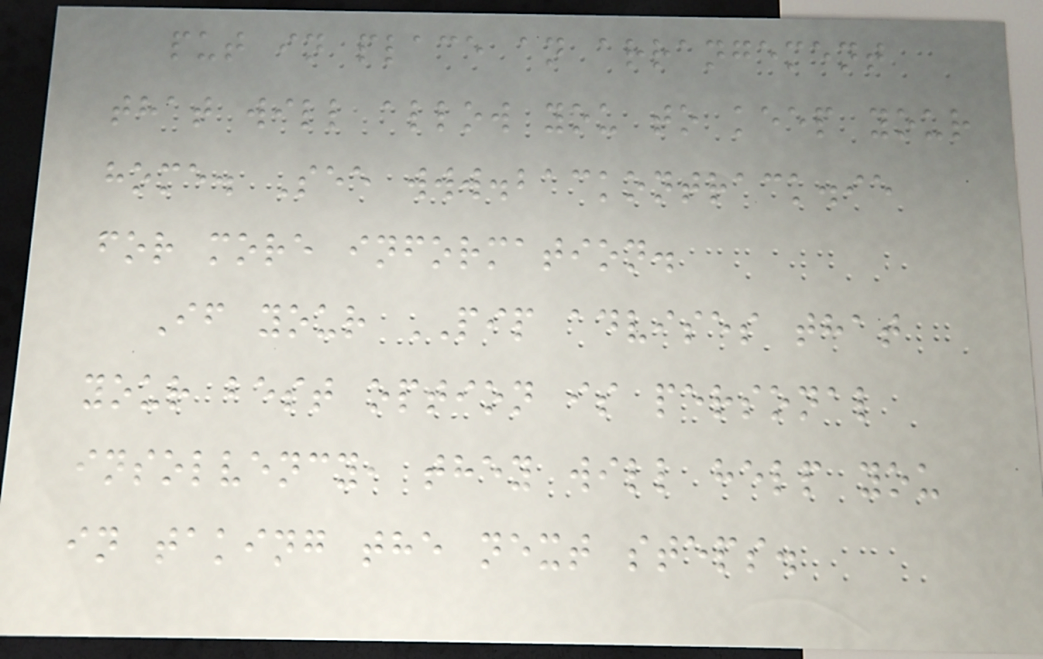put in place an arrangement
that will allow you to keep your
home. See www.backontrack.ie
for more information.
If your PIP advises that
your best option is personal
insolvency, they will help you
in taking the next steps.
